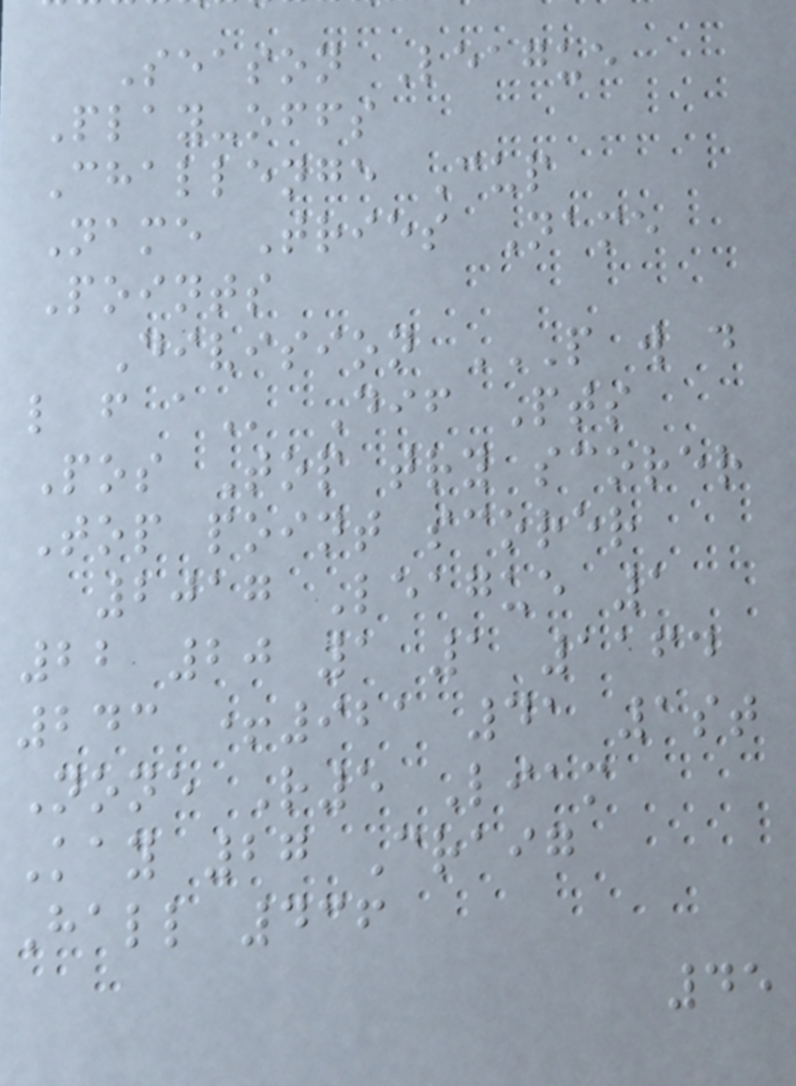Season League
Play-offs
Challenge Cup
Name Tries Name
Points
Division P W D
L F A Dif Pts
Pos Top try scorer
Top point scorer
2017 League 1
22 20 1 1 1164
243 +921 41 1st
None R5 Liam
Kay 27 Craig
Hall 436
45
